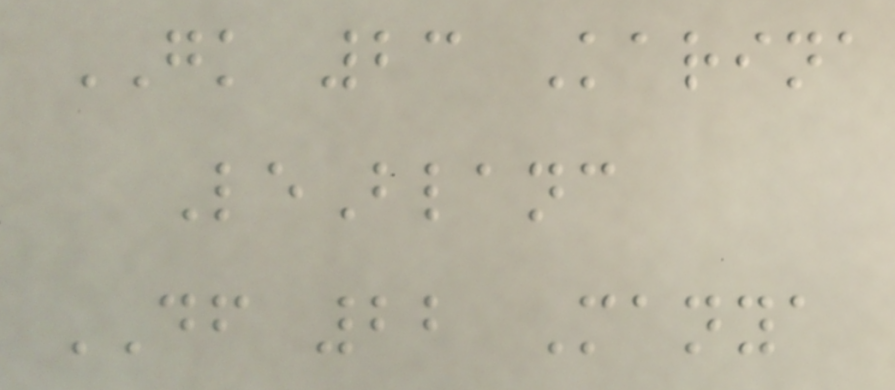GK 23 Karina
LeBlanc
DF 22 Manya
